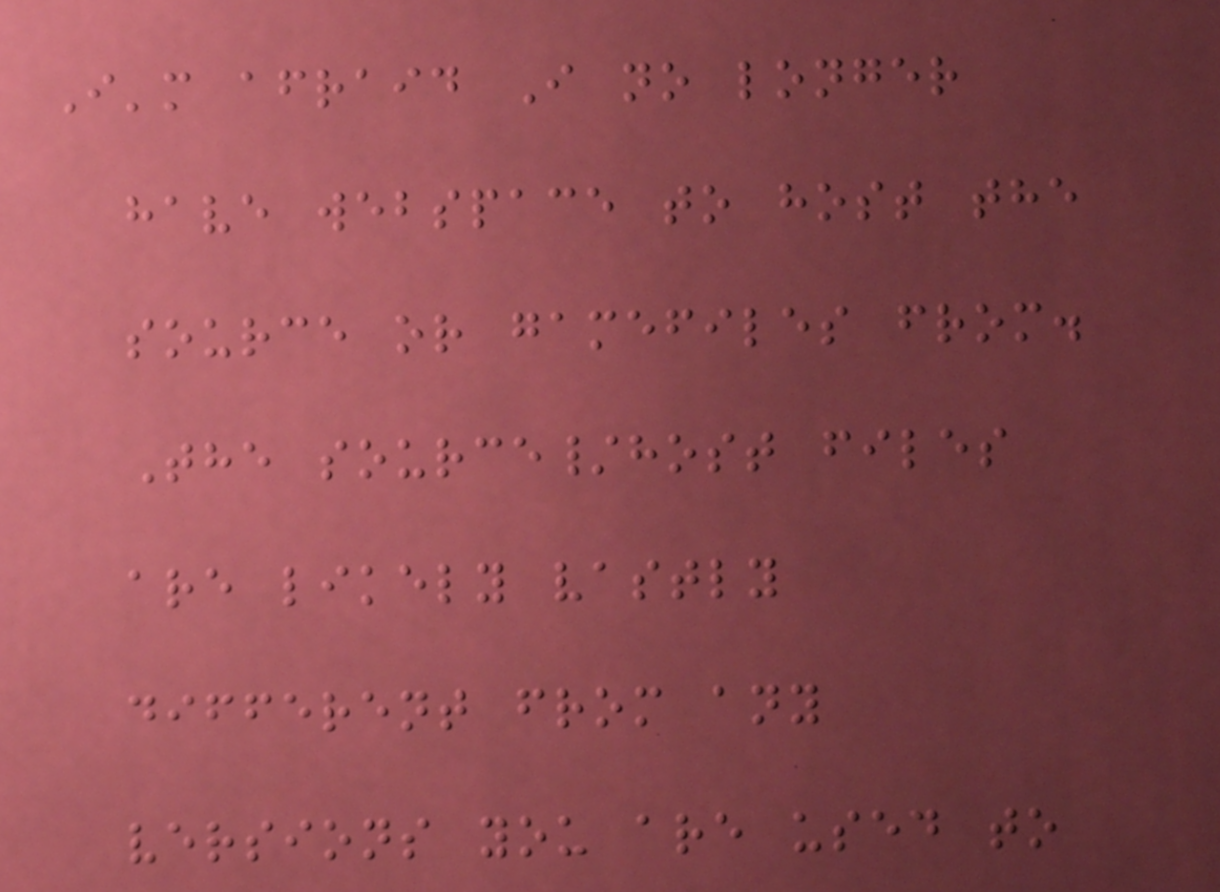I'm afraid I no longer
have webspace to host the
source or gamefiles from.
The source/host files
are likely vastly
different from any
versions you are used to
